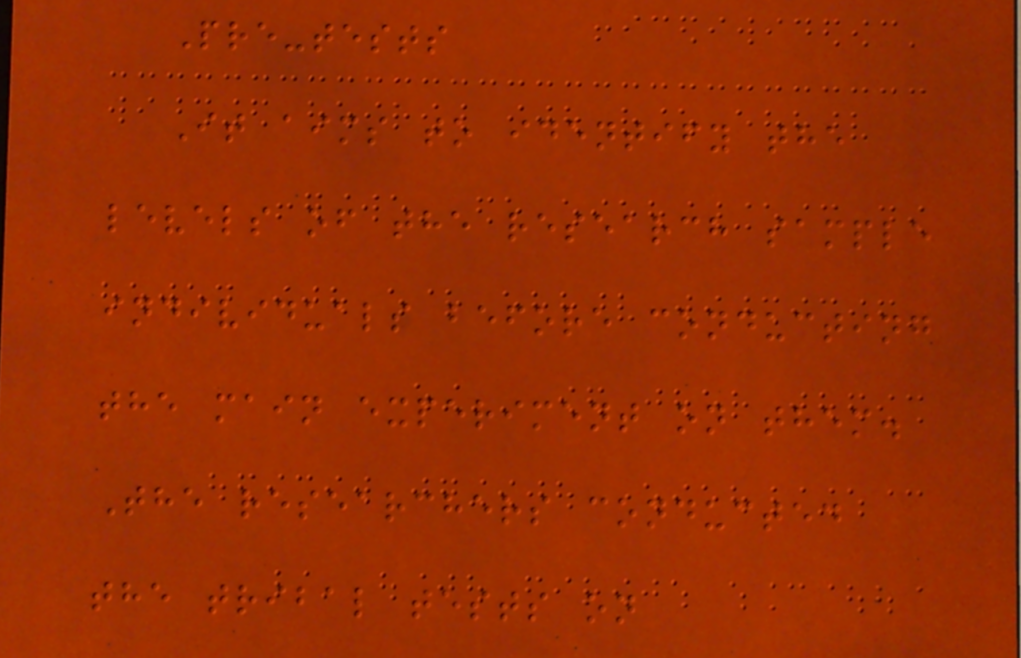Pre-tests
It aims to identify the
levels of the research sample
individuals before conducting
the main experiment on them.
The researchers conducted
the tribal tests on
